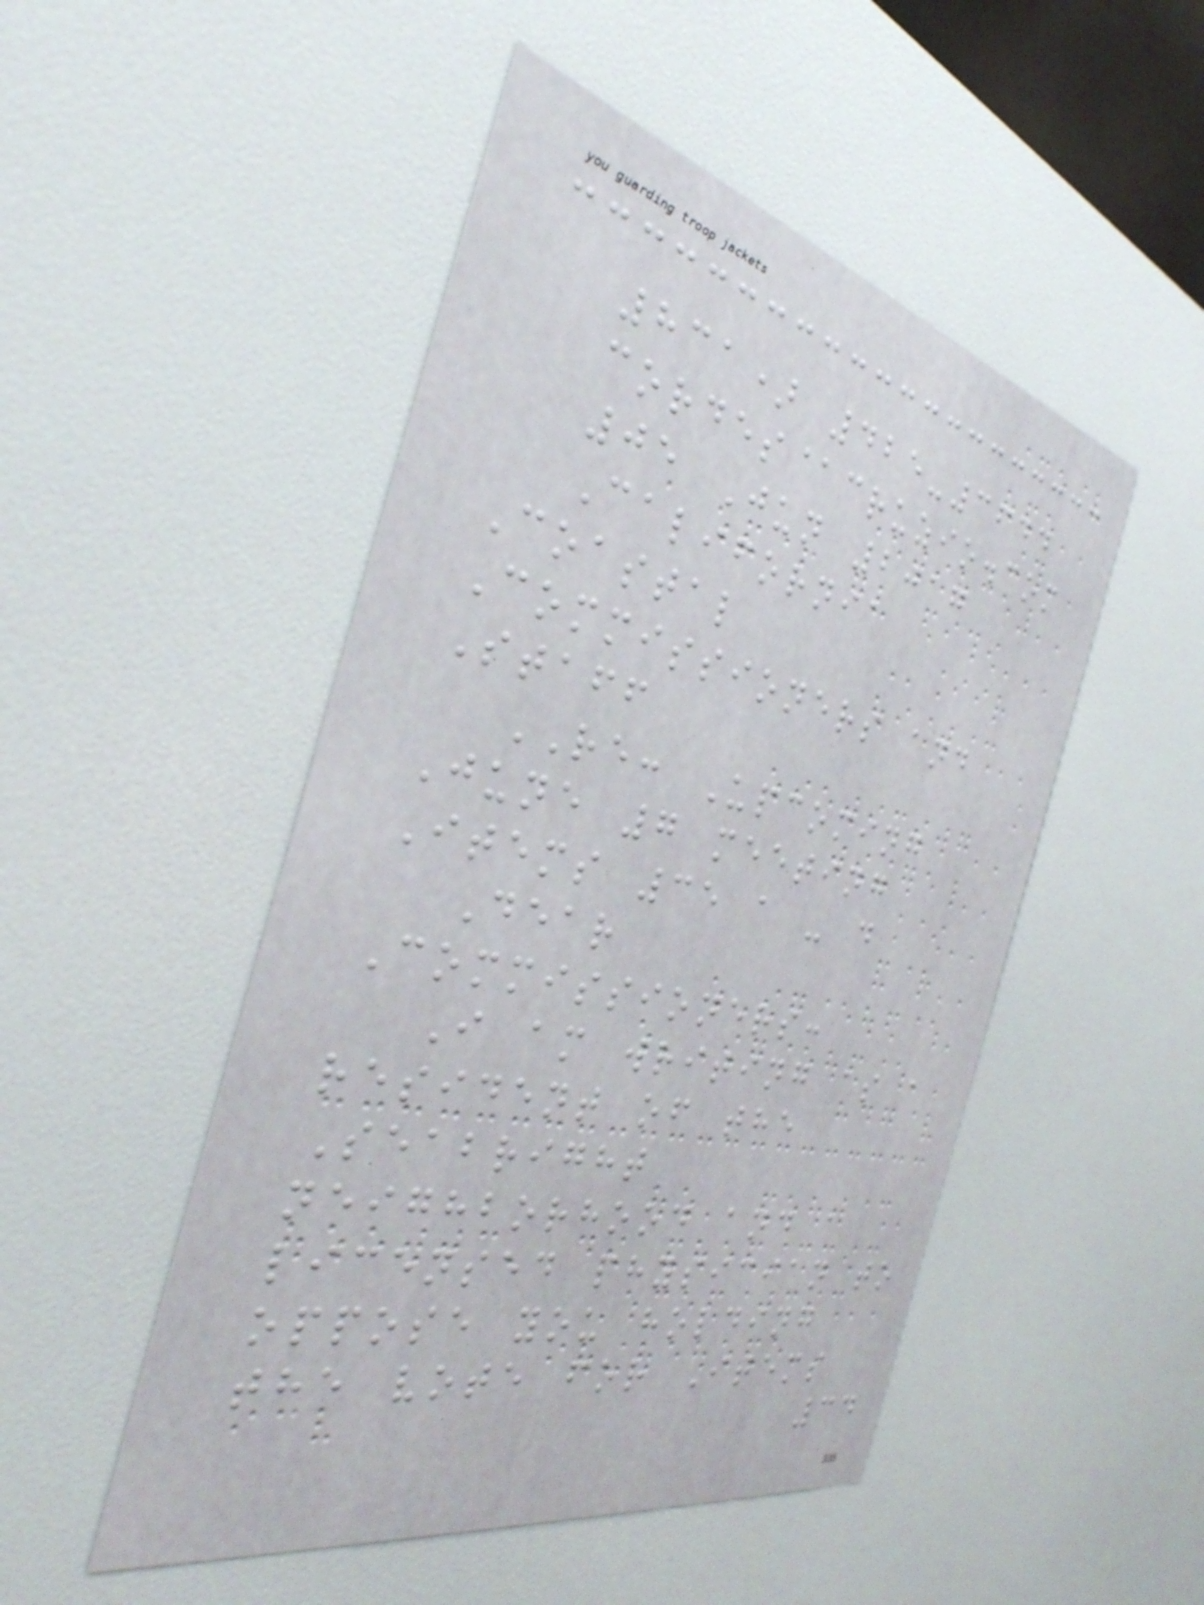831) 425-3644
cordes@cruzio.com
05 Jun 2017
California
Coastal
Commissioners and
Staff
RE: Upcoming
June 7 meeting
Items 35 a - d
Dear
Commissioners:
I am writing as a
resident of the
Seabright
neighborhood and a
licensed physician to
oppose you holding
the vote for Items
34
